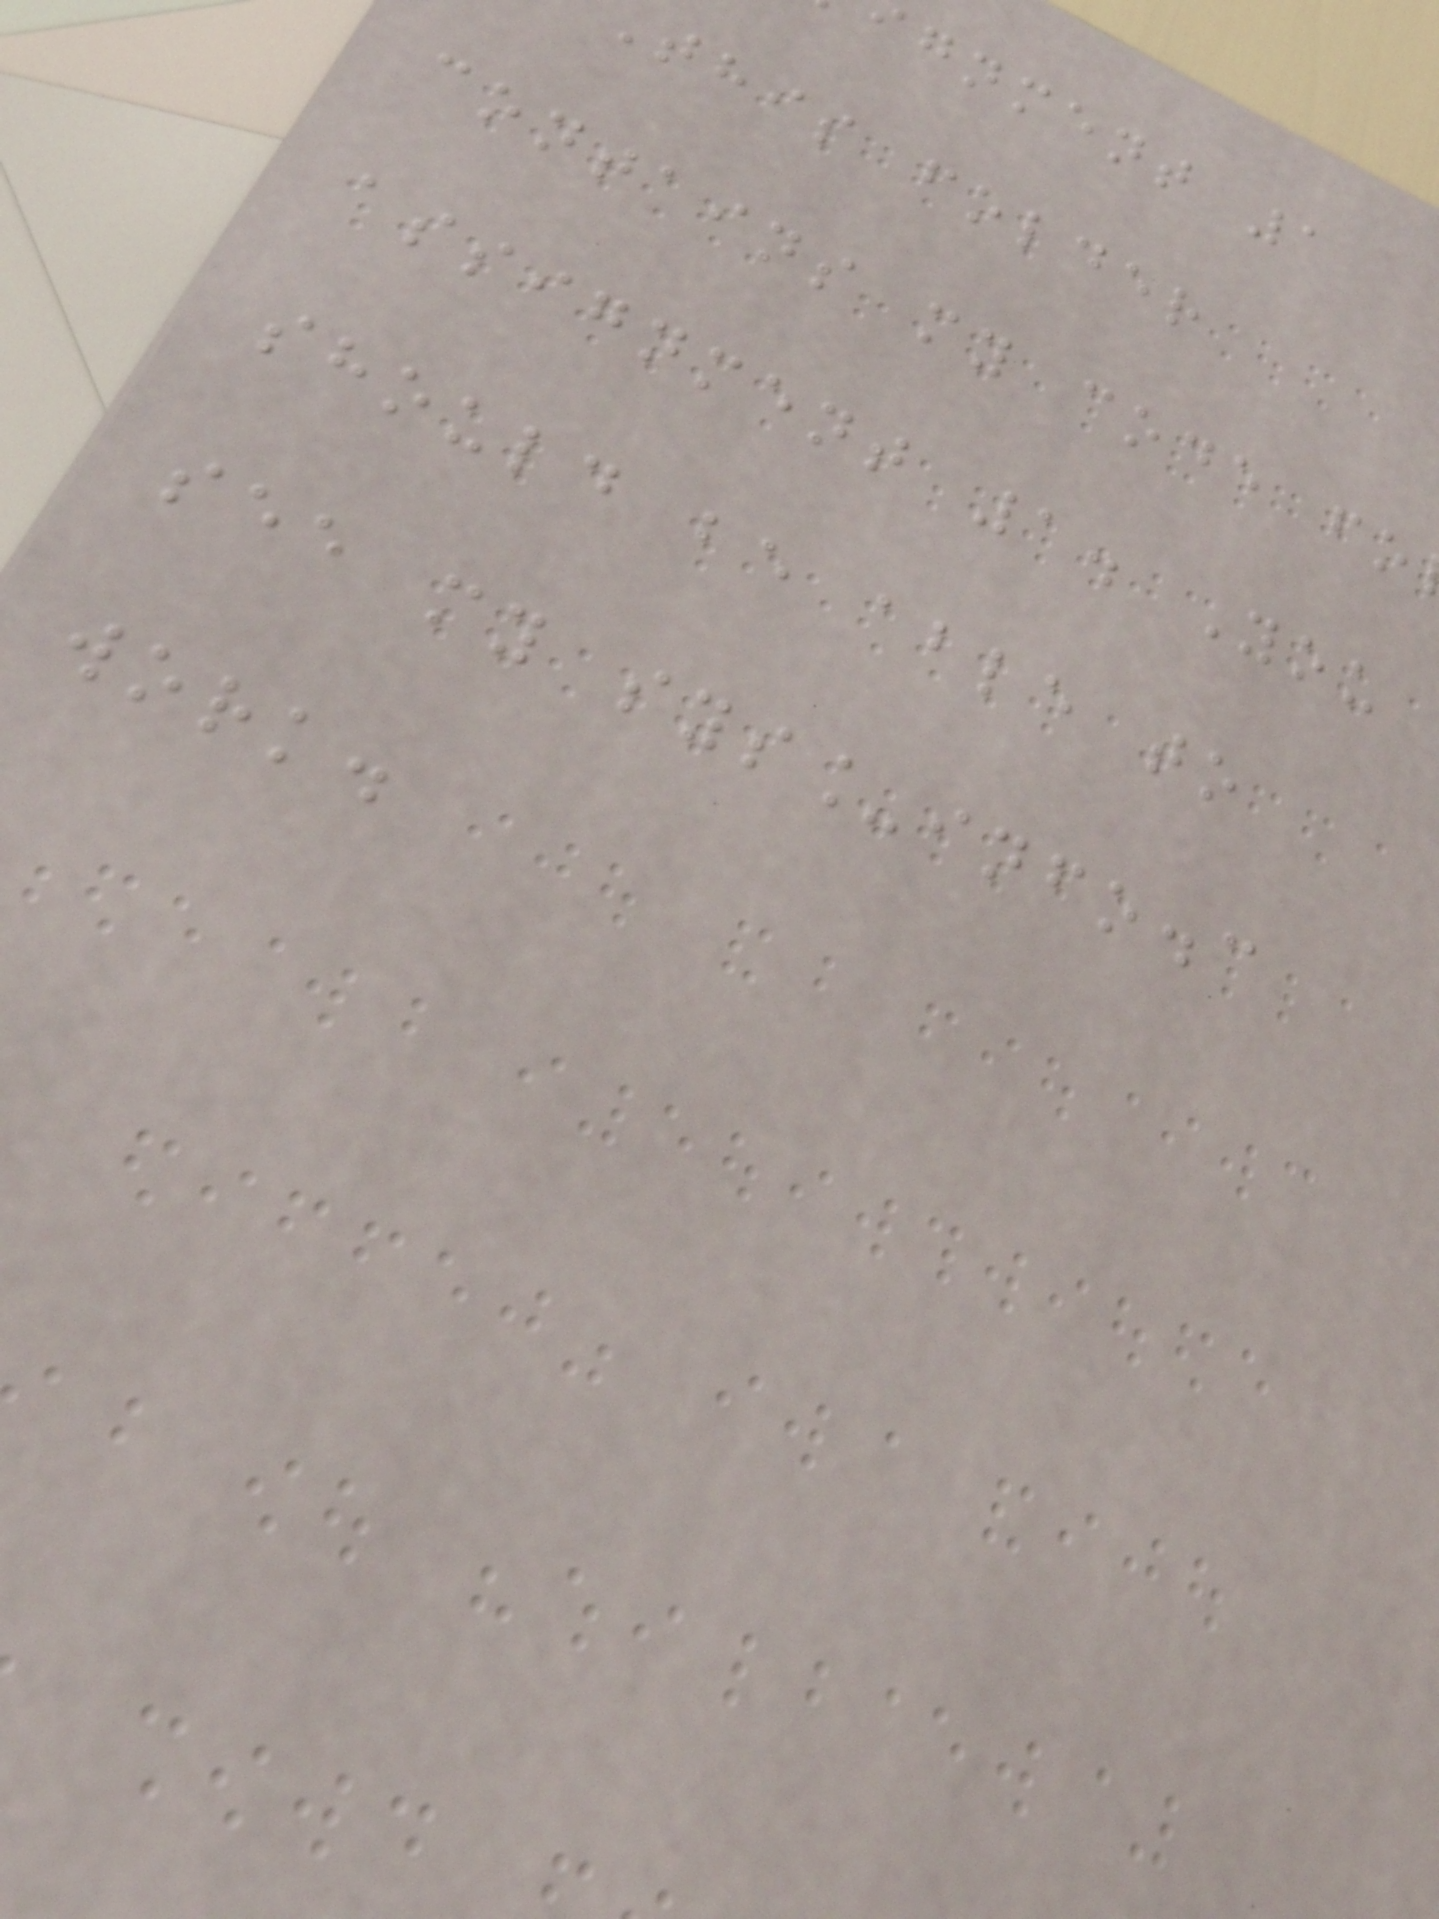gnment 1
this folder
contains my code fo
assignment 1. You
should be able to
see my sys_info.c
work.
